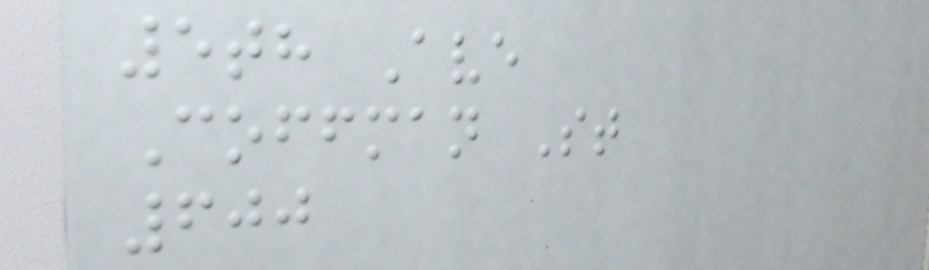5th Ave
Coffman St
600
